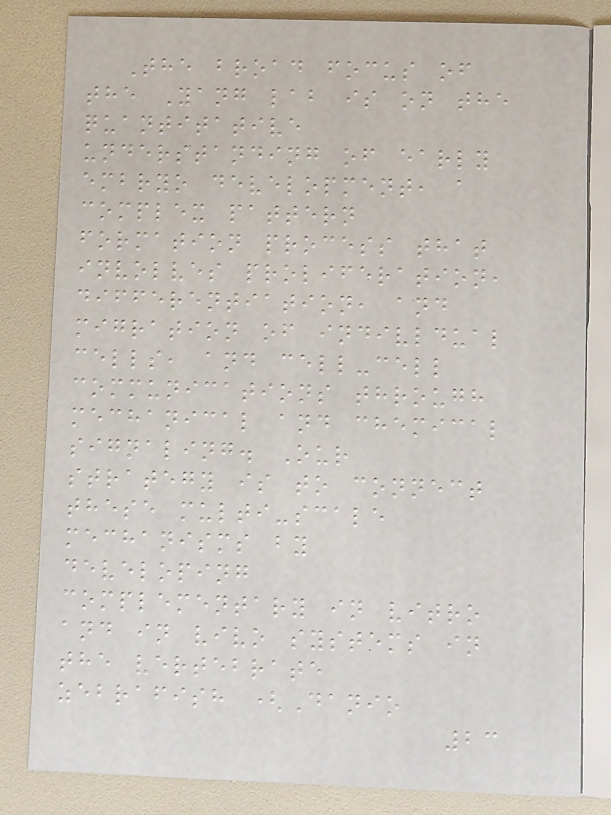The broad focus of
the Yang lab is on the
quantitative
understanding of early
embryo development, a
complex pattern
formation process that
involves proliferation,
differentiation, and
migration of indivldual
cells, and cell-cell
communications through
mechanical and chemical
signaling. Our
strategy is to connect
these multi-scale
mechanisms by
developing
complementary in vitro
and in vivo systems in
the vertebrate
zebrafish (Danio
23
